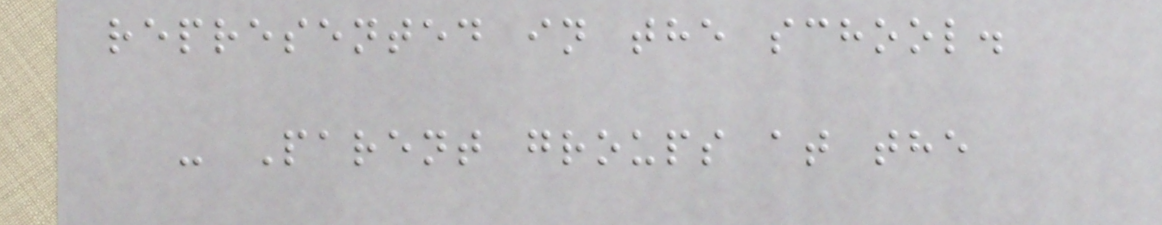represented in the school.
- Parent groups at the
